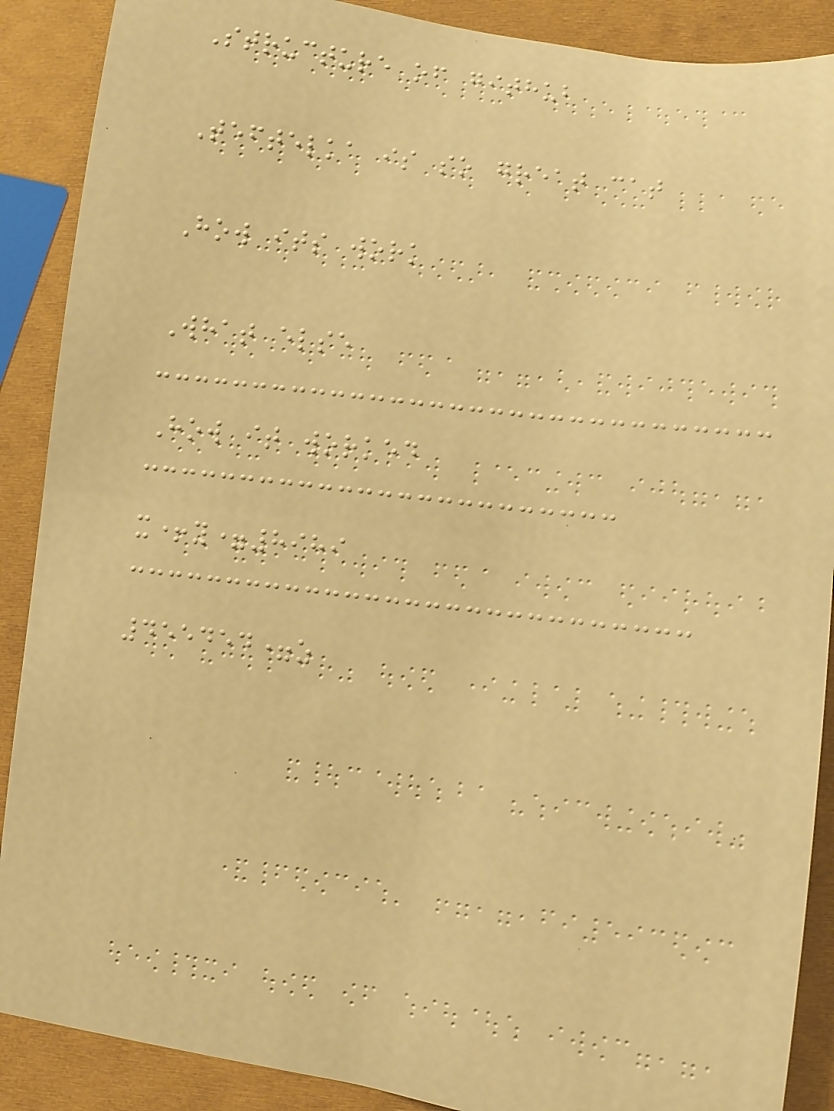Structure of github
Teftelka is so great cat
How its work
What else
How it worked
x+y=8989
455454=z
